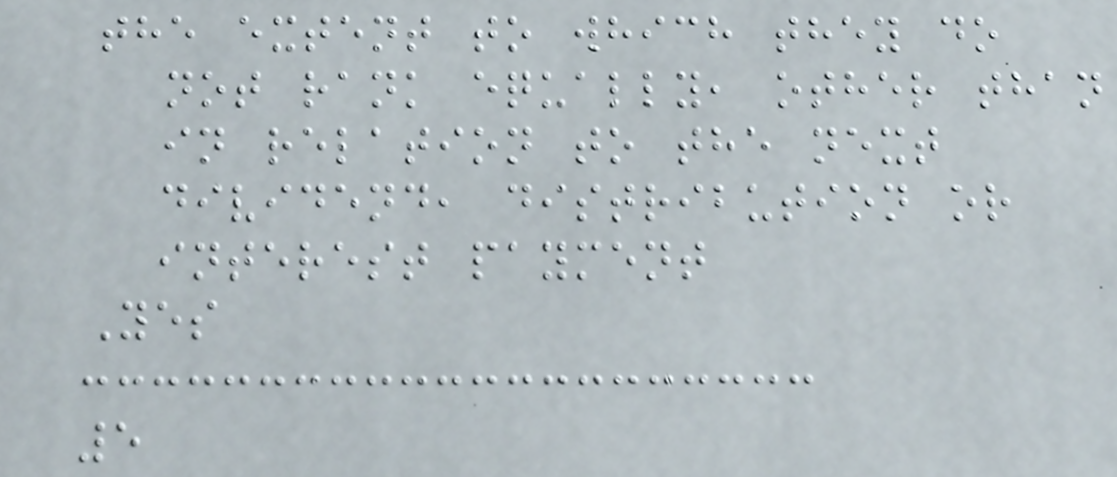the extent to which they do
not rank equally, other than
in relation to the next
dividend, distribution or
interest payment
Yes
5
